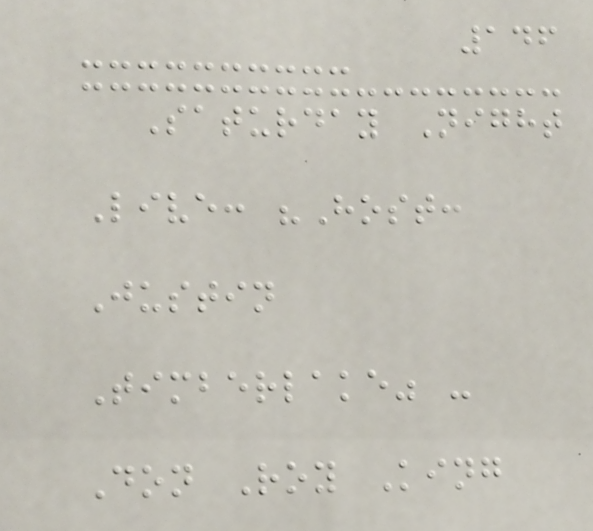146
Saturday Night
Live: "Host:
Justin
Timberlake" -
Don Roy King
